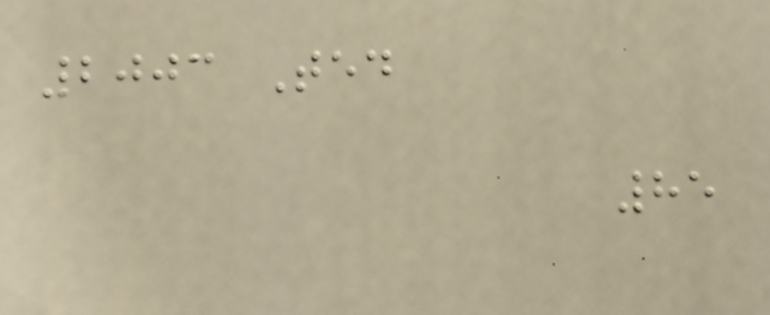2003 Ted
85
